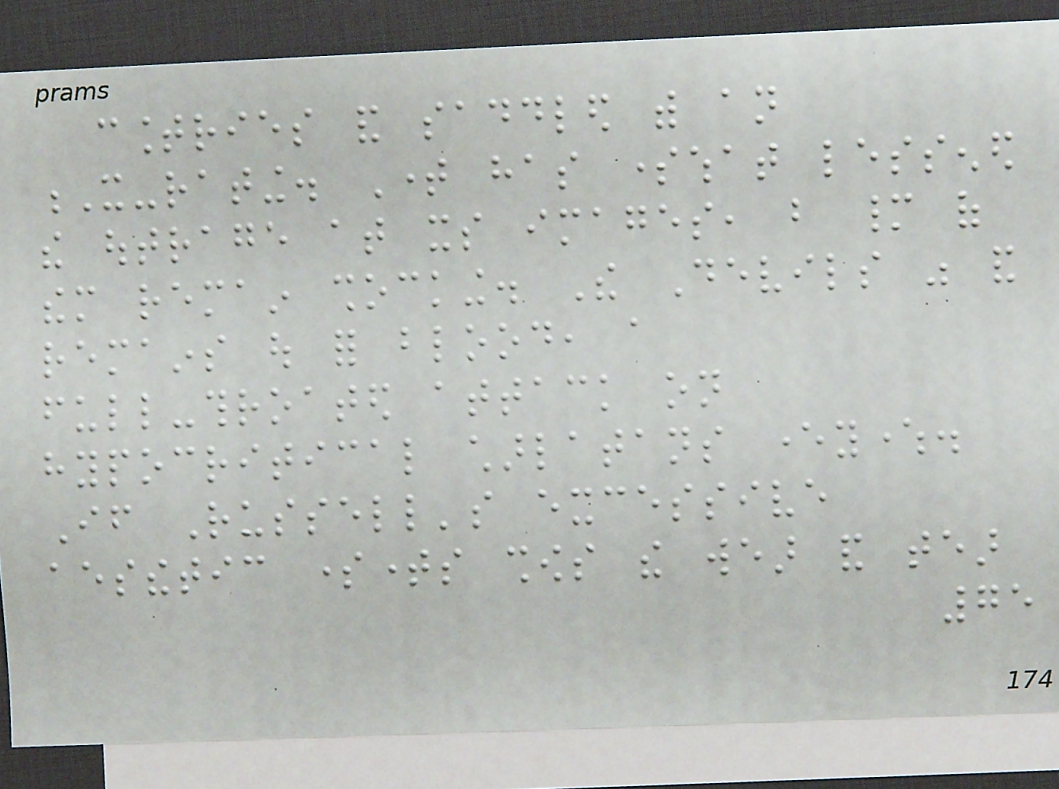countries and saddled with an
X-rating. Time has somewhat lessened
the outrage at its images, but many of
them remain shocking. The Devils was and
remains out for blood, a
full-throated attack on
hypocritical charlatans everywhere.
If Russell's excessive
aesthetic sometimes shows the wear and tear
75
